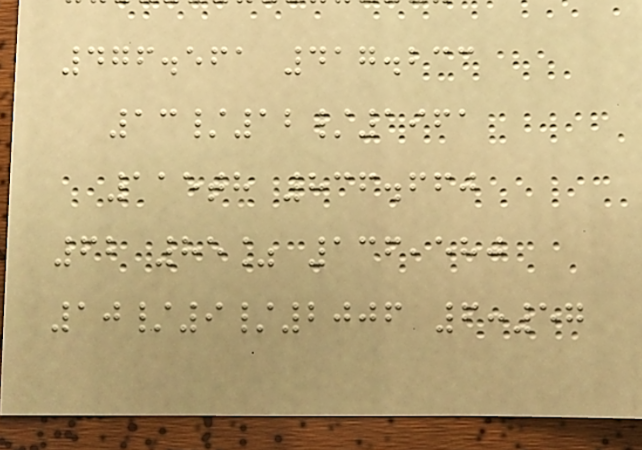476.561 417.233
13/12/1961
115th 836.660
62 85% 136,580
10/9/2006 6:57
